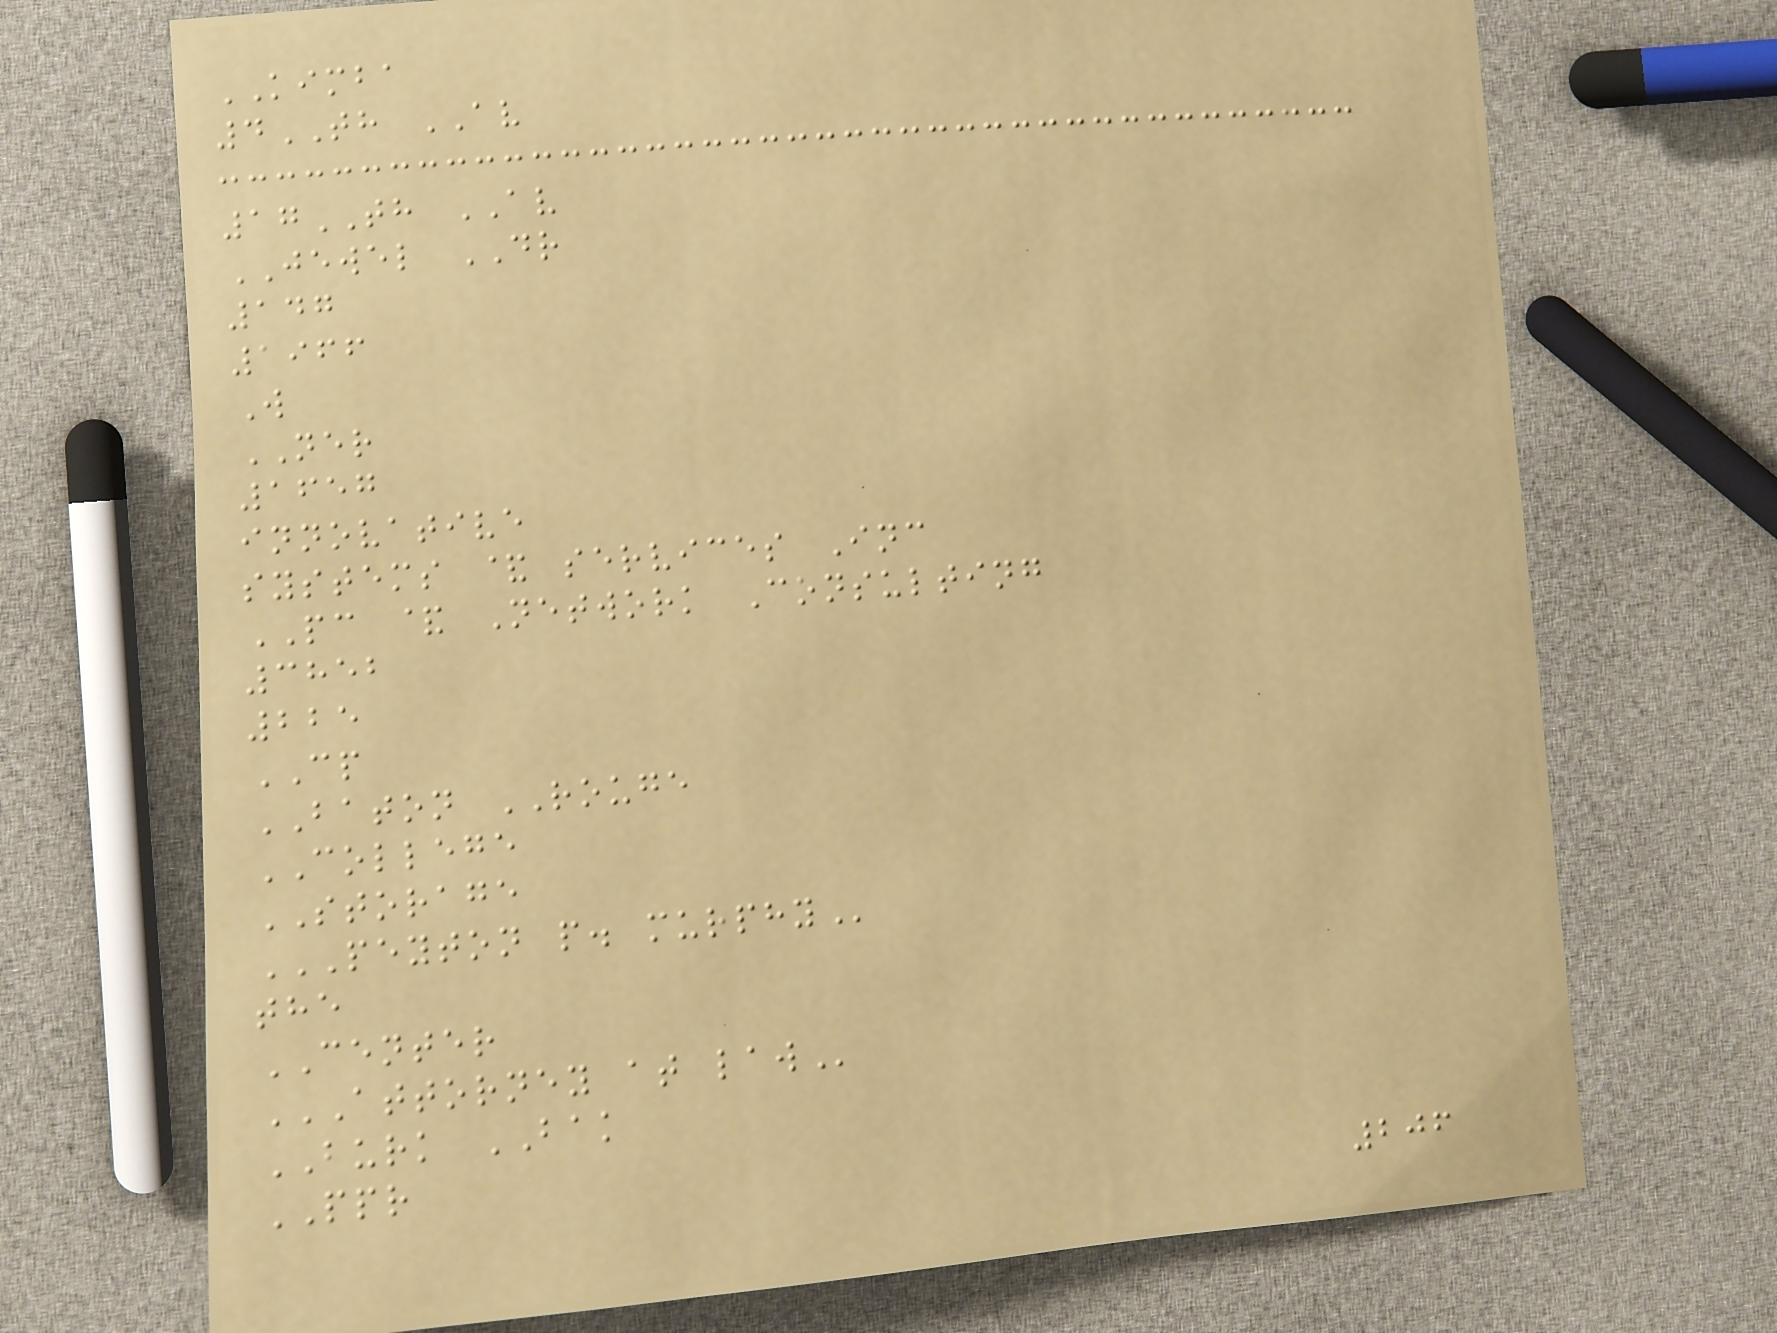KIMBA
4TH AV
17TH AV
JEWEL DR
147
1966
W
NER
1657
innovative
systems & services Inc
PC & Network Consulting
3852
225
CP
BATON ROUGE
COLLEGE
STORAGE
PEYTON P. MURPHY
the
CENTER
ATTORNEY AT LAW
BURK BAK
PPR
206
